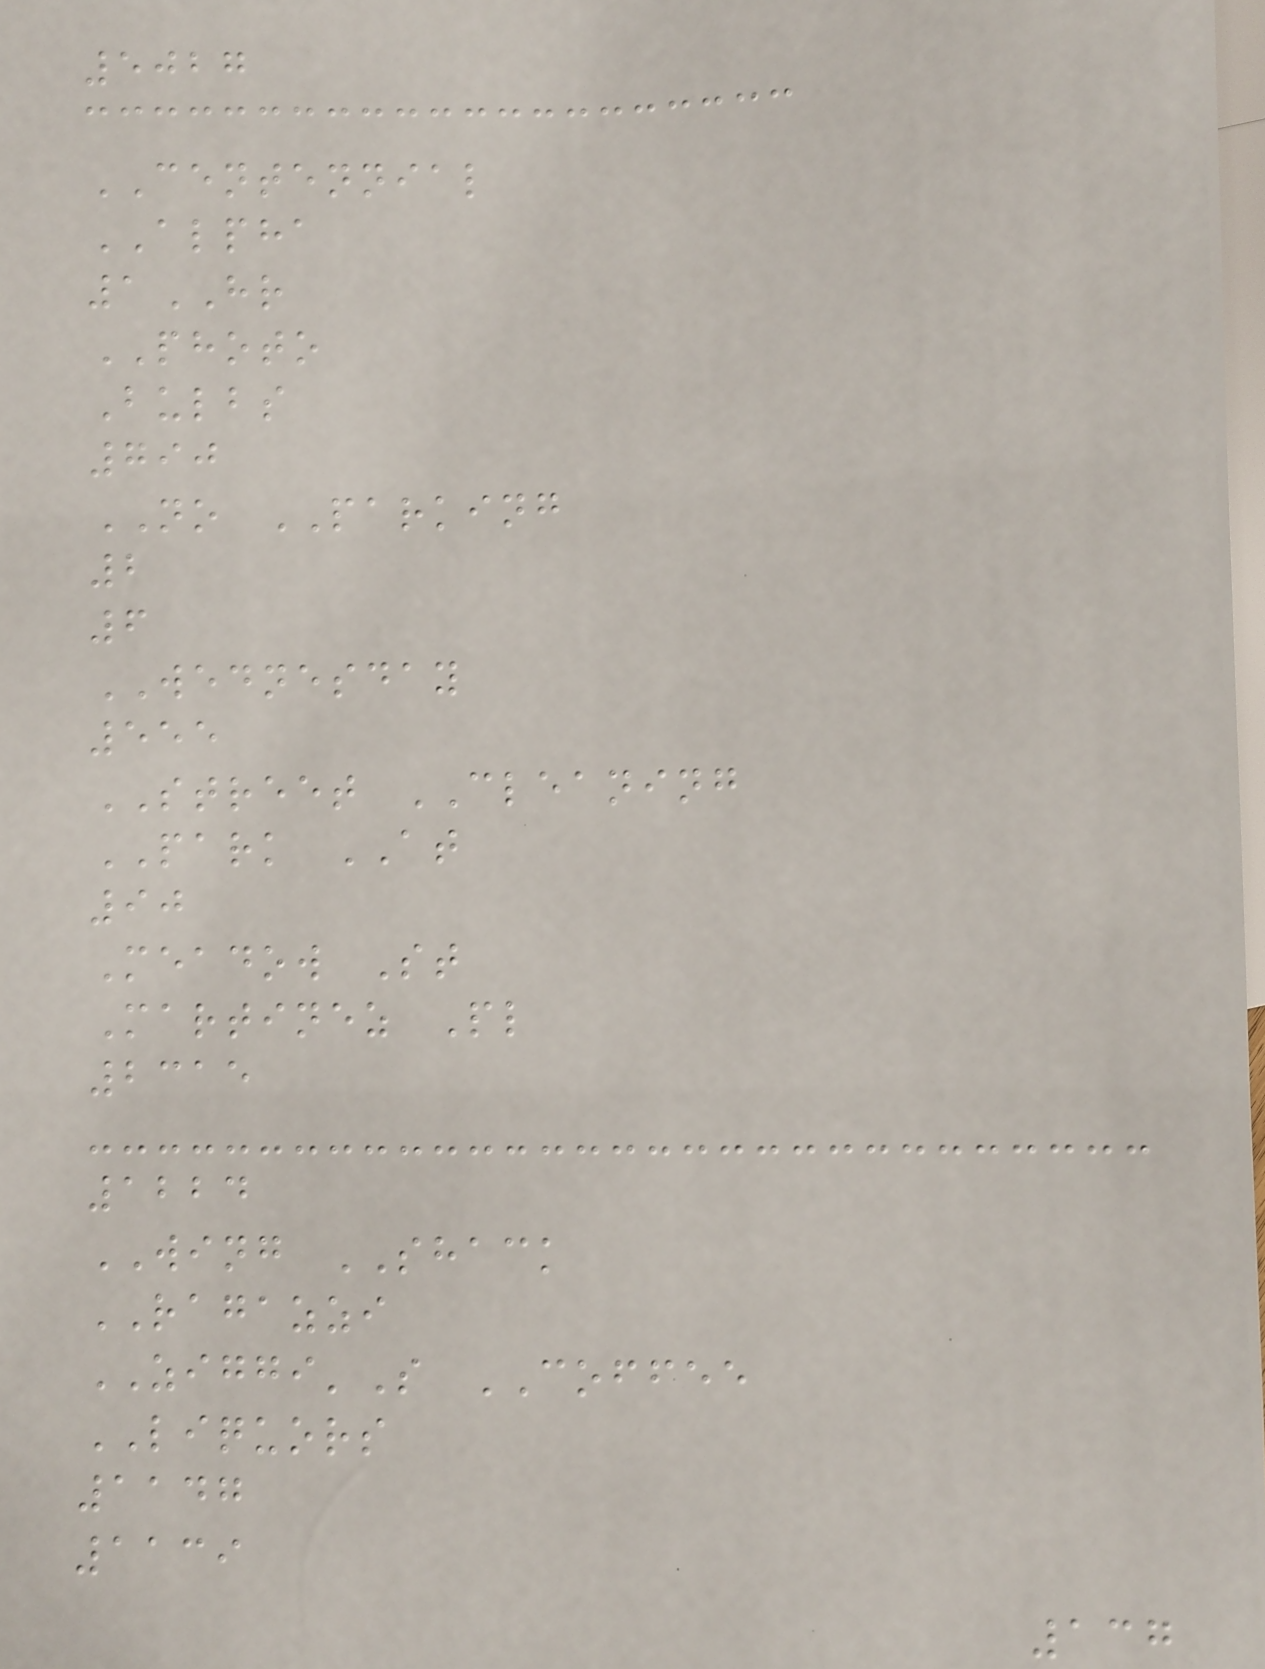5027
CENTENNIAL
ALPHA
1HR
PHOTO
Bulbs
790
NO PARKING
2
6
WEDNESDAY
555
STREET CLEANING
PARK AT
90
Meadow St
Martinez Pl
2315
1224
WING SHACK
RAGAZZI
ZIGGI'S COFFEE
LIQUORS
1147
1139
137
